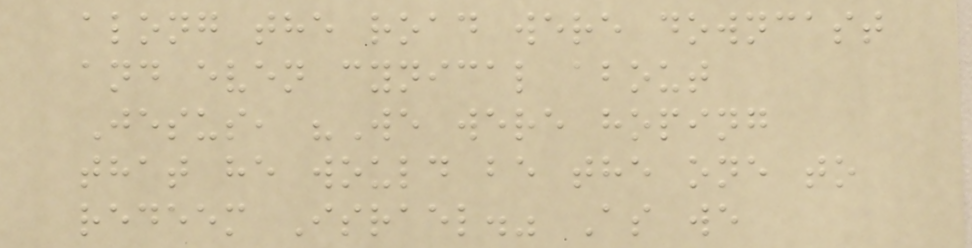along the road were downcast
and even cynical about
Jesus, "We were hoping
that he would be the one to
redeem Israel." As we
